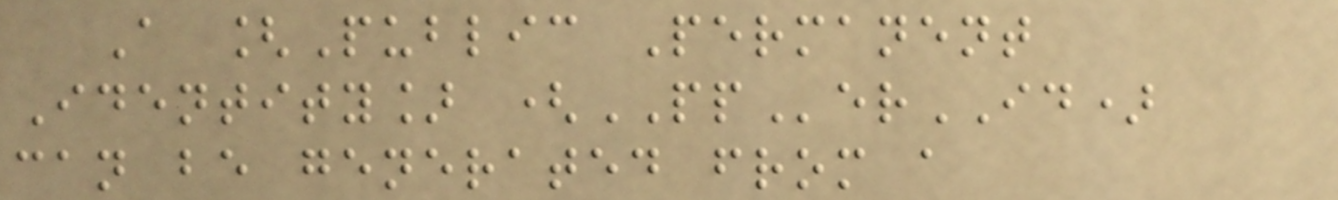A [Public Permanent
Identity] (PPerID)
can be generated from a
